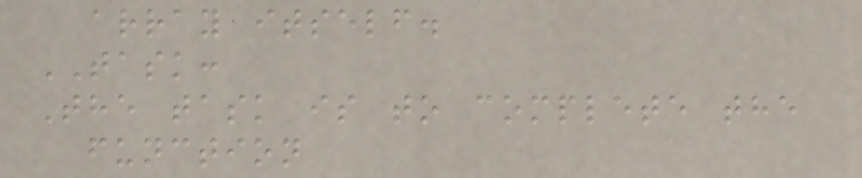array itself.
TASK:
The task is to complete the
function
